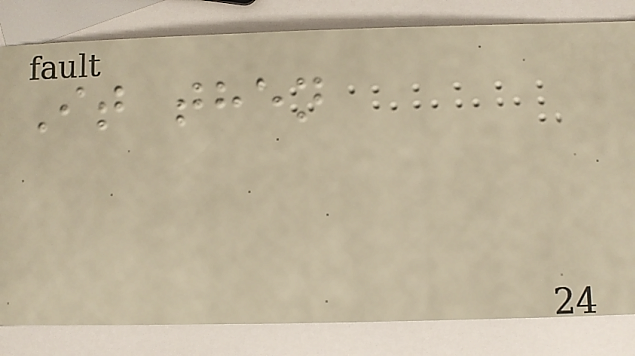It then
